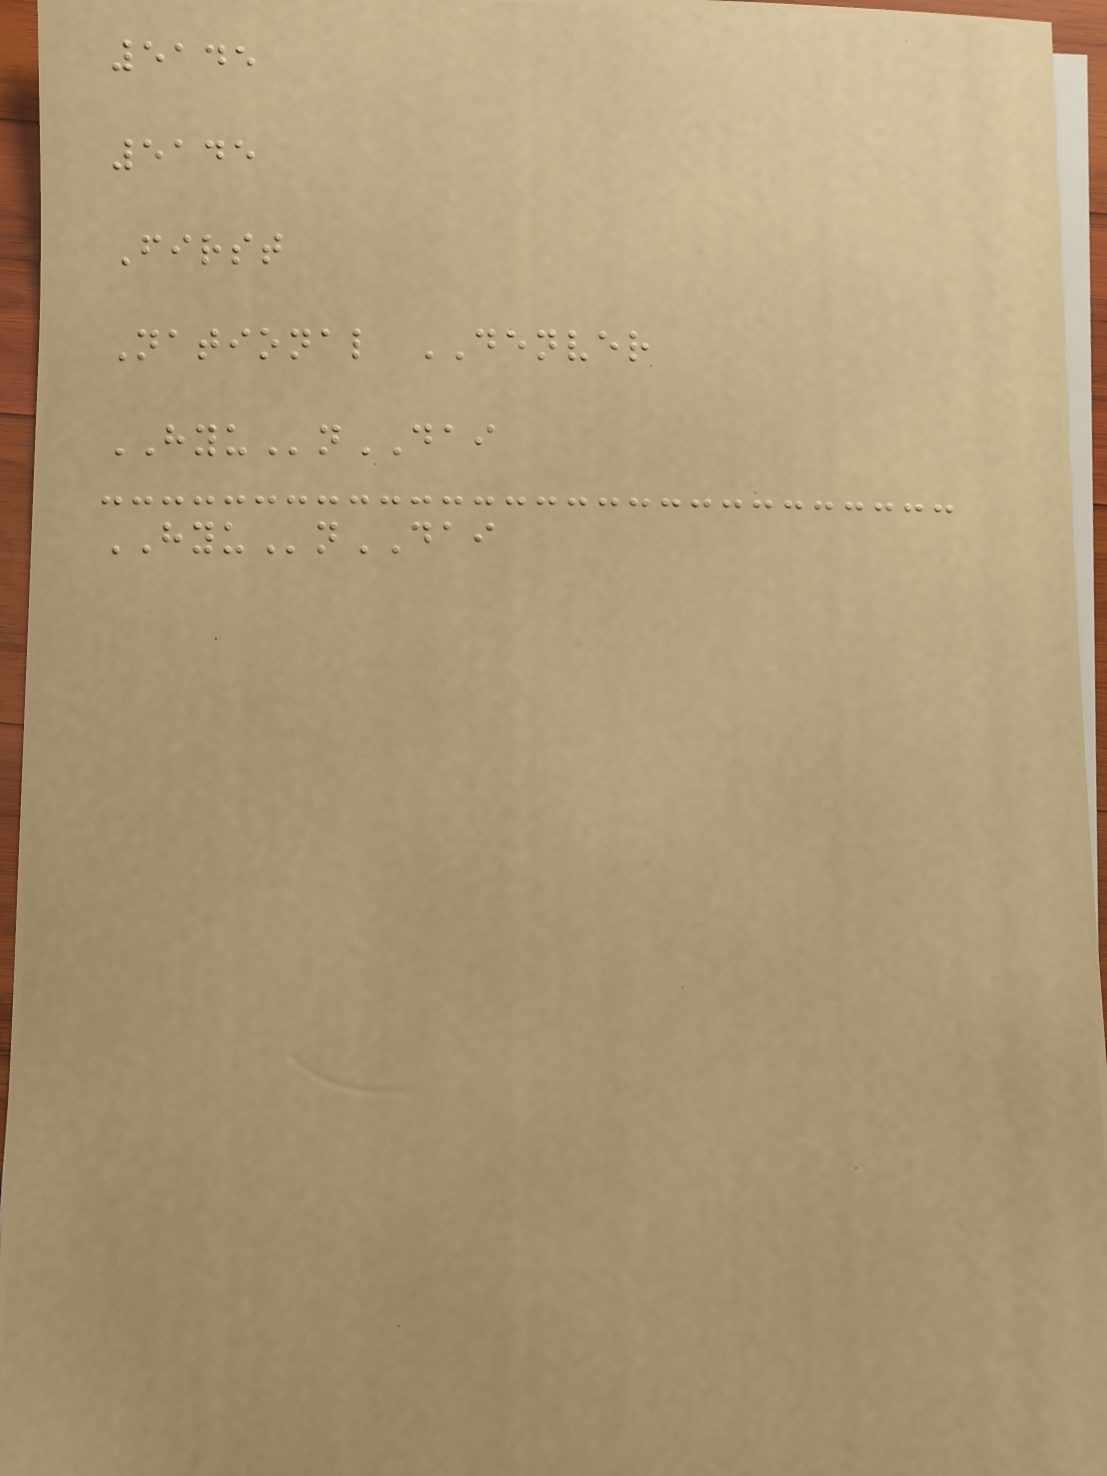5145
5145
First
National DENVER
HYUnDAI
HYUnDAI
